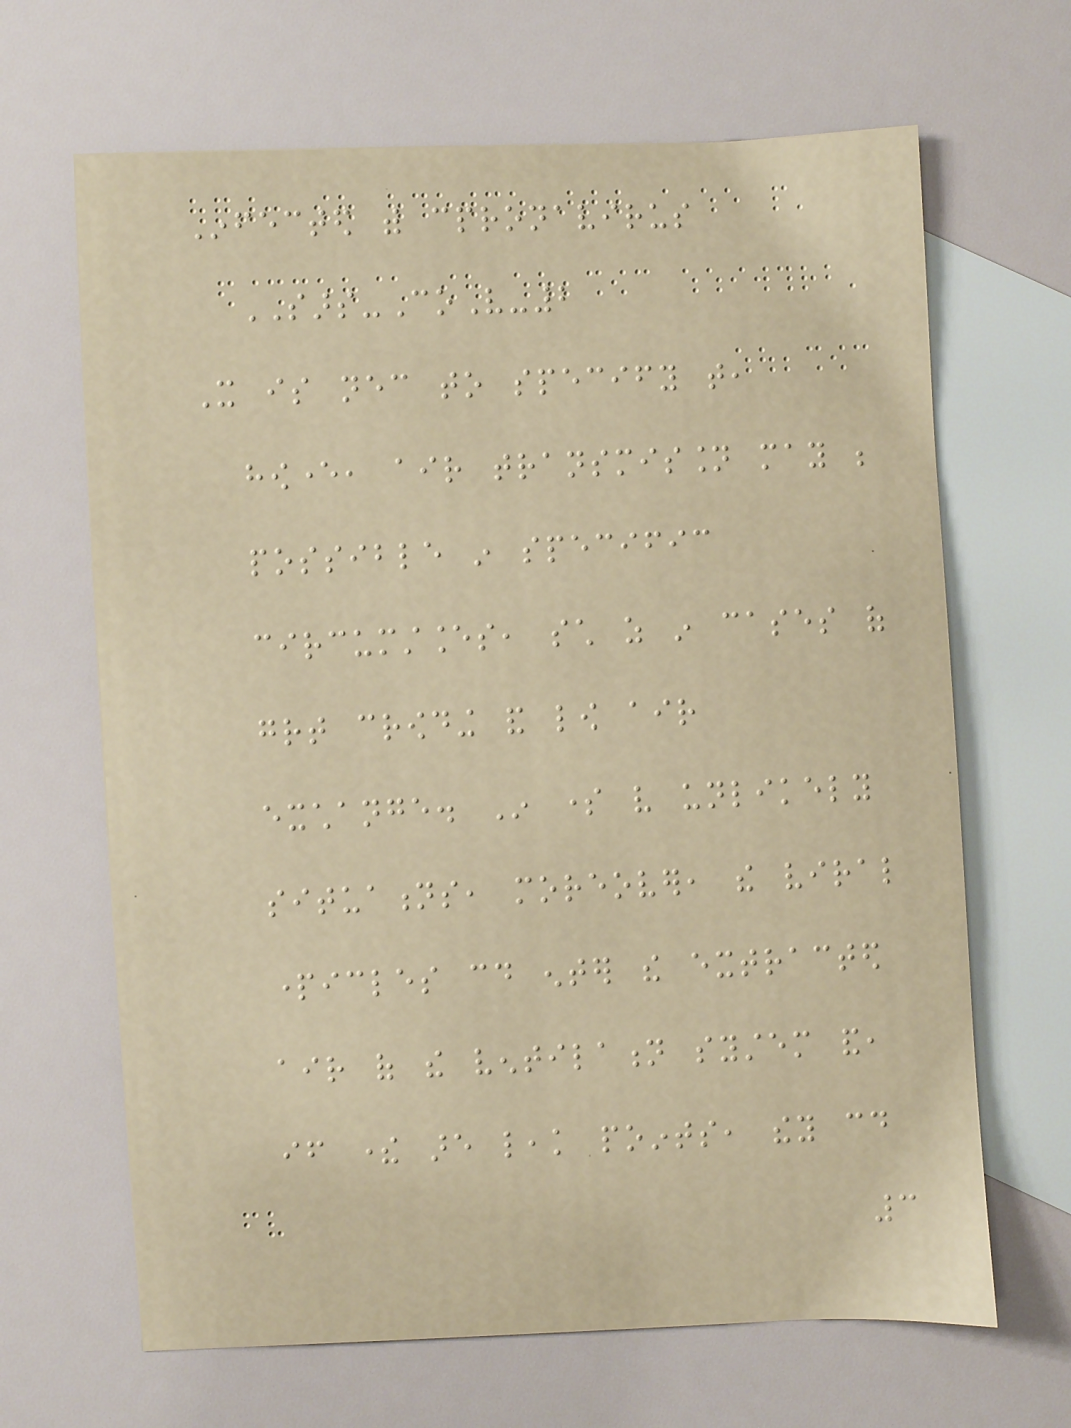Infected with cpronavirus
SARS-CoV-2
It is necessary to specify that,
however, air transmission may be
possible in specific
circumstances, such as in cases of
great crowding and low air
exchange. In some very unlikely
situations, moreover, the viral
particles could enter the extracted
air of the ventilation system and,
if there are leak points, they could
3
